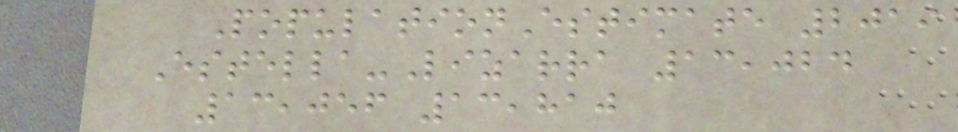PopulationEstimate 2019
Estella-Lizarra 13,024
13,056 13,810
